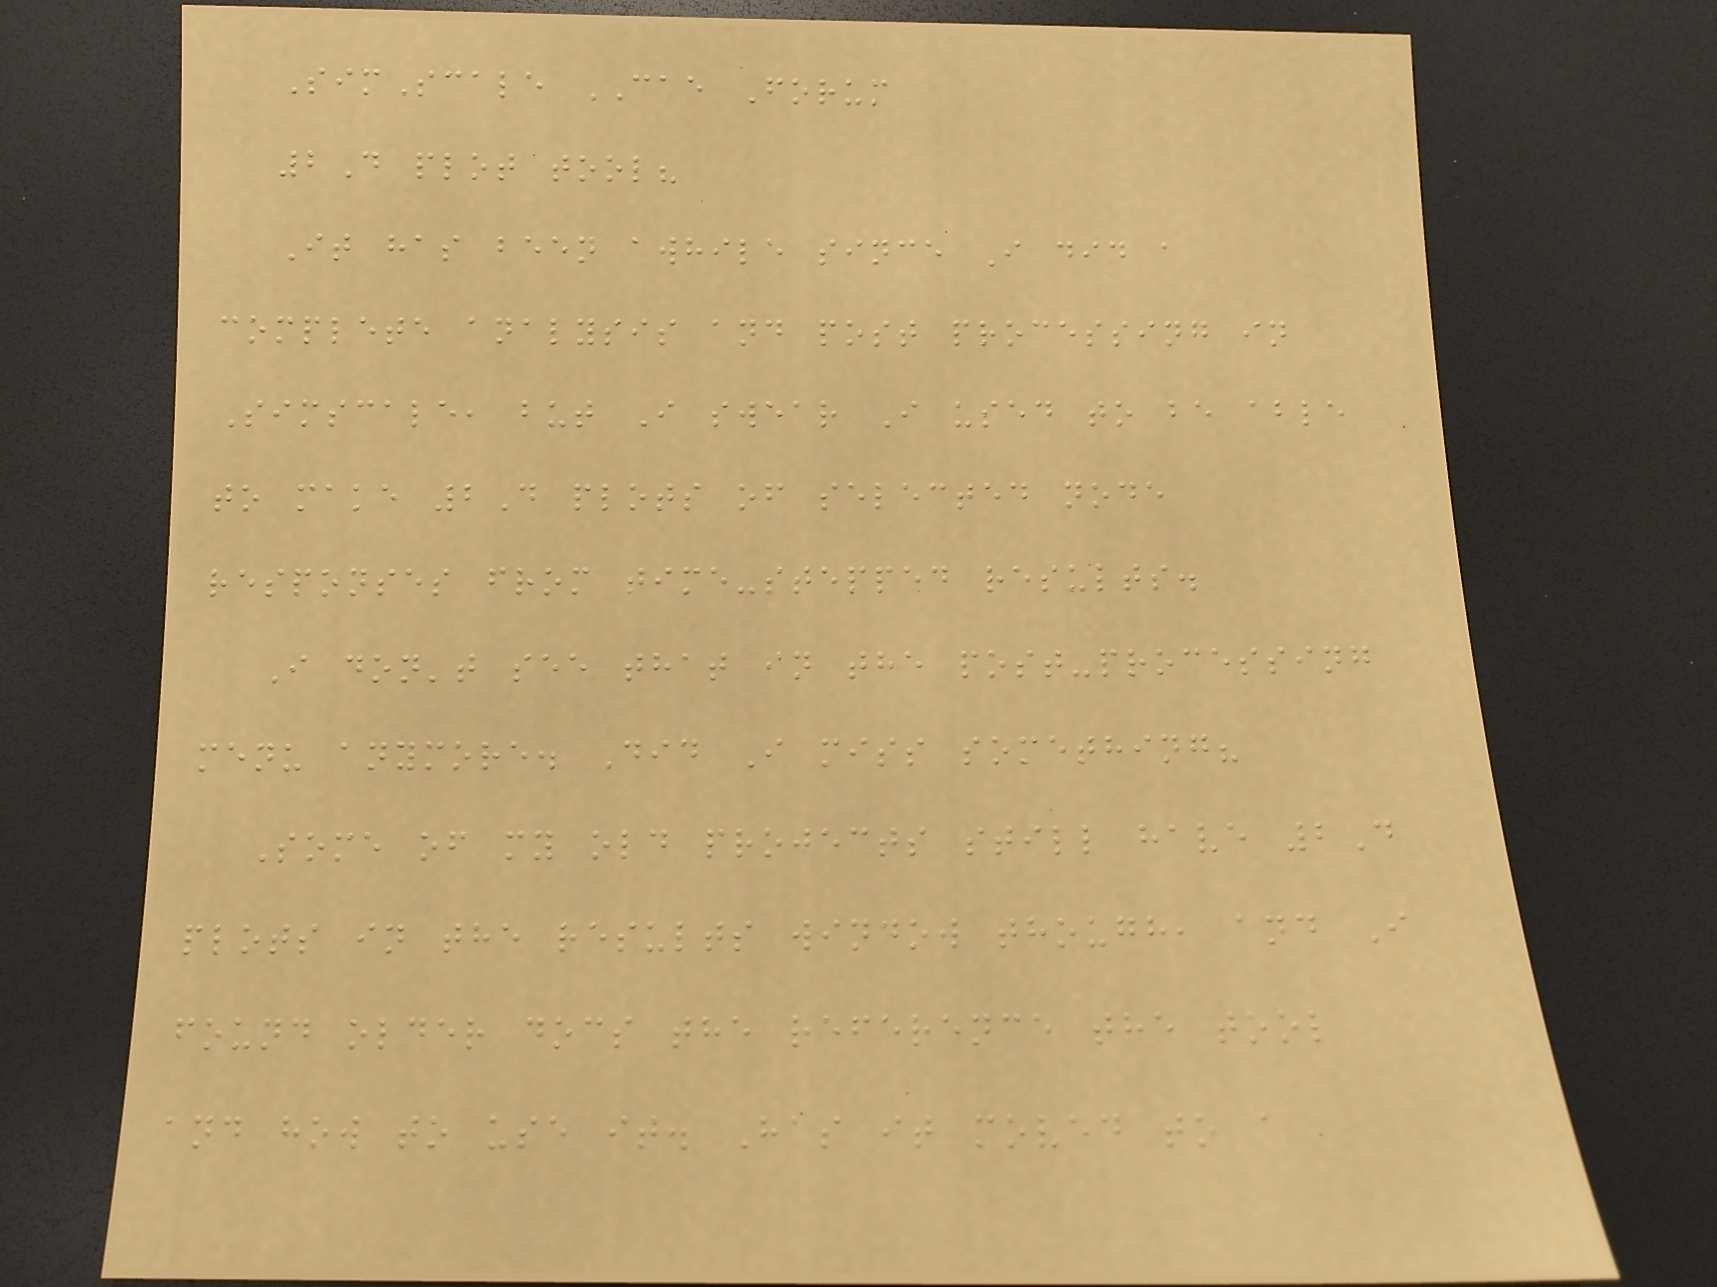SimScale CAE Forum
2D plot tool?
It has been awhile since I did a
complete analysis and post processing in
Simscale, but I swear I used to be able
to make 2D plots of selected node
responses from time-stepped results.
I don't see that in the post-processing
menu anymore. Did I miss something?
Some of my old projects still have 2D
plots in the results window though, and I
found older docs the reference the tool
and how to use it. Has it moved to a
